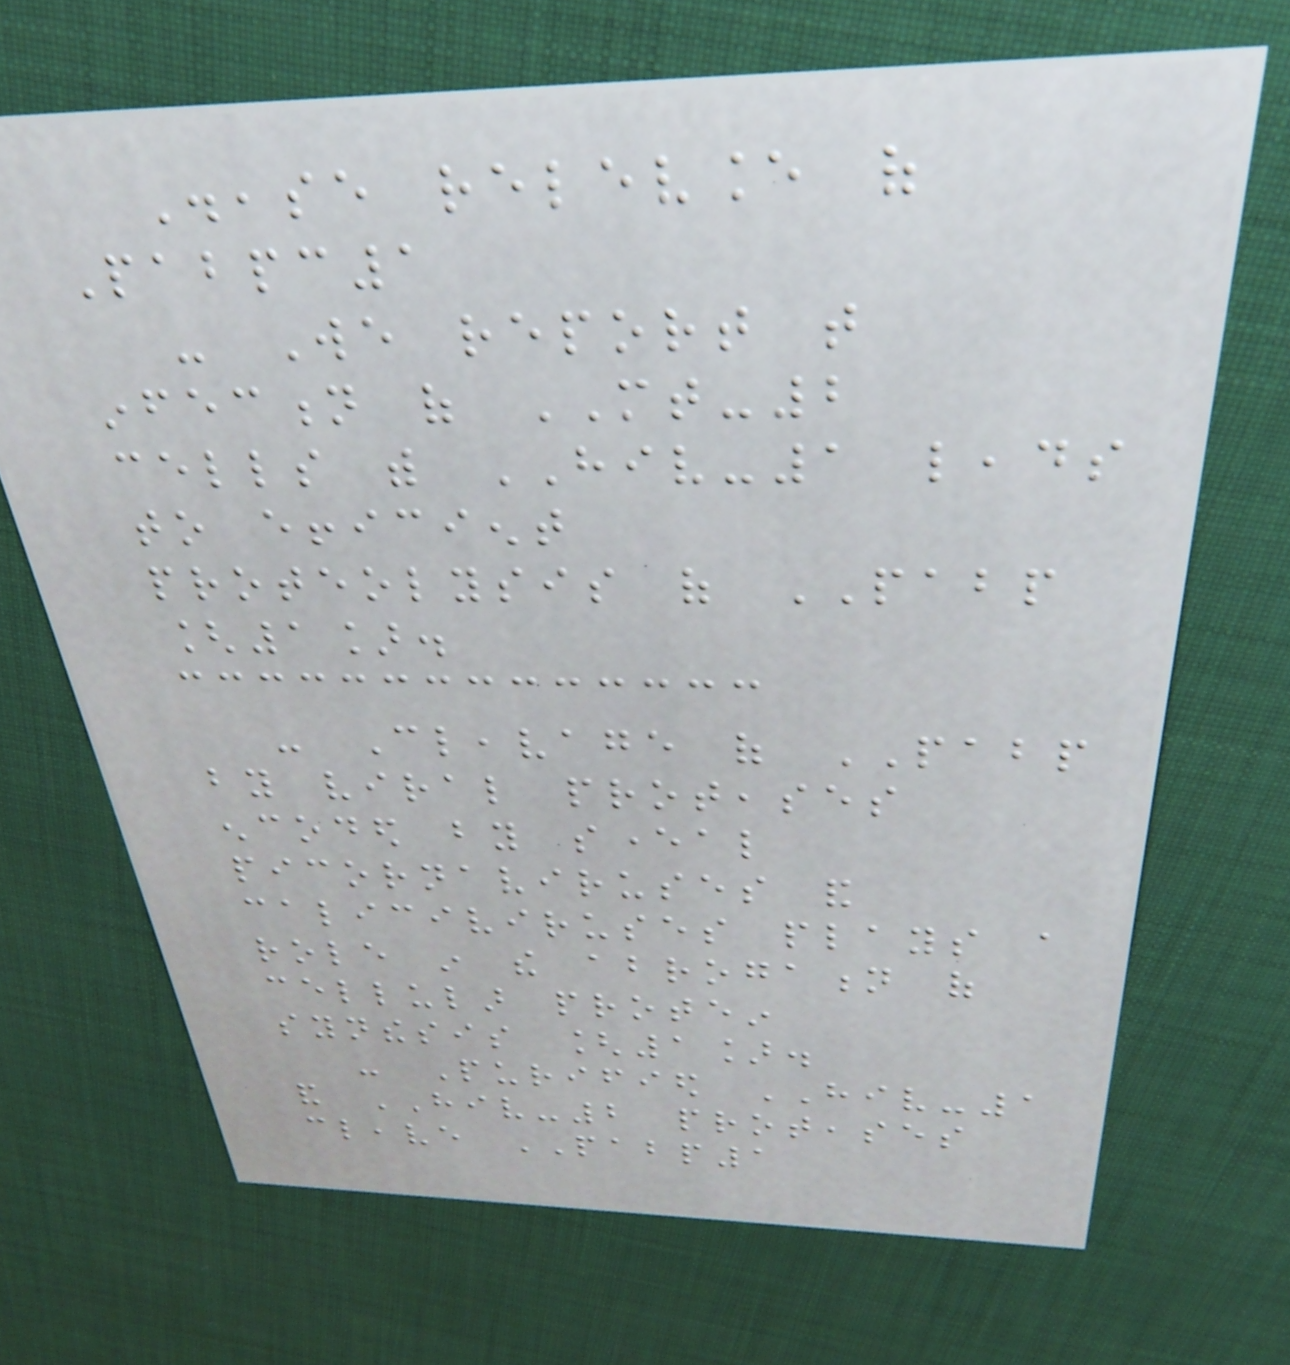Disease relevance of
Pabpc1
- We report that
infection of MT-2
cells with HIV-1 leads
to efficient
proteolysis of PABP
[1].
- Cleavage of PABP
by viral proteases
encoded by several
picornaviruses and
caliciviruses plays a
role in the abrogation of
cellular protein
synthesis [1].
- Purified HIV-1
and HIV-2 proteases
cleave PABP1
